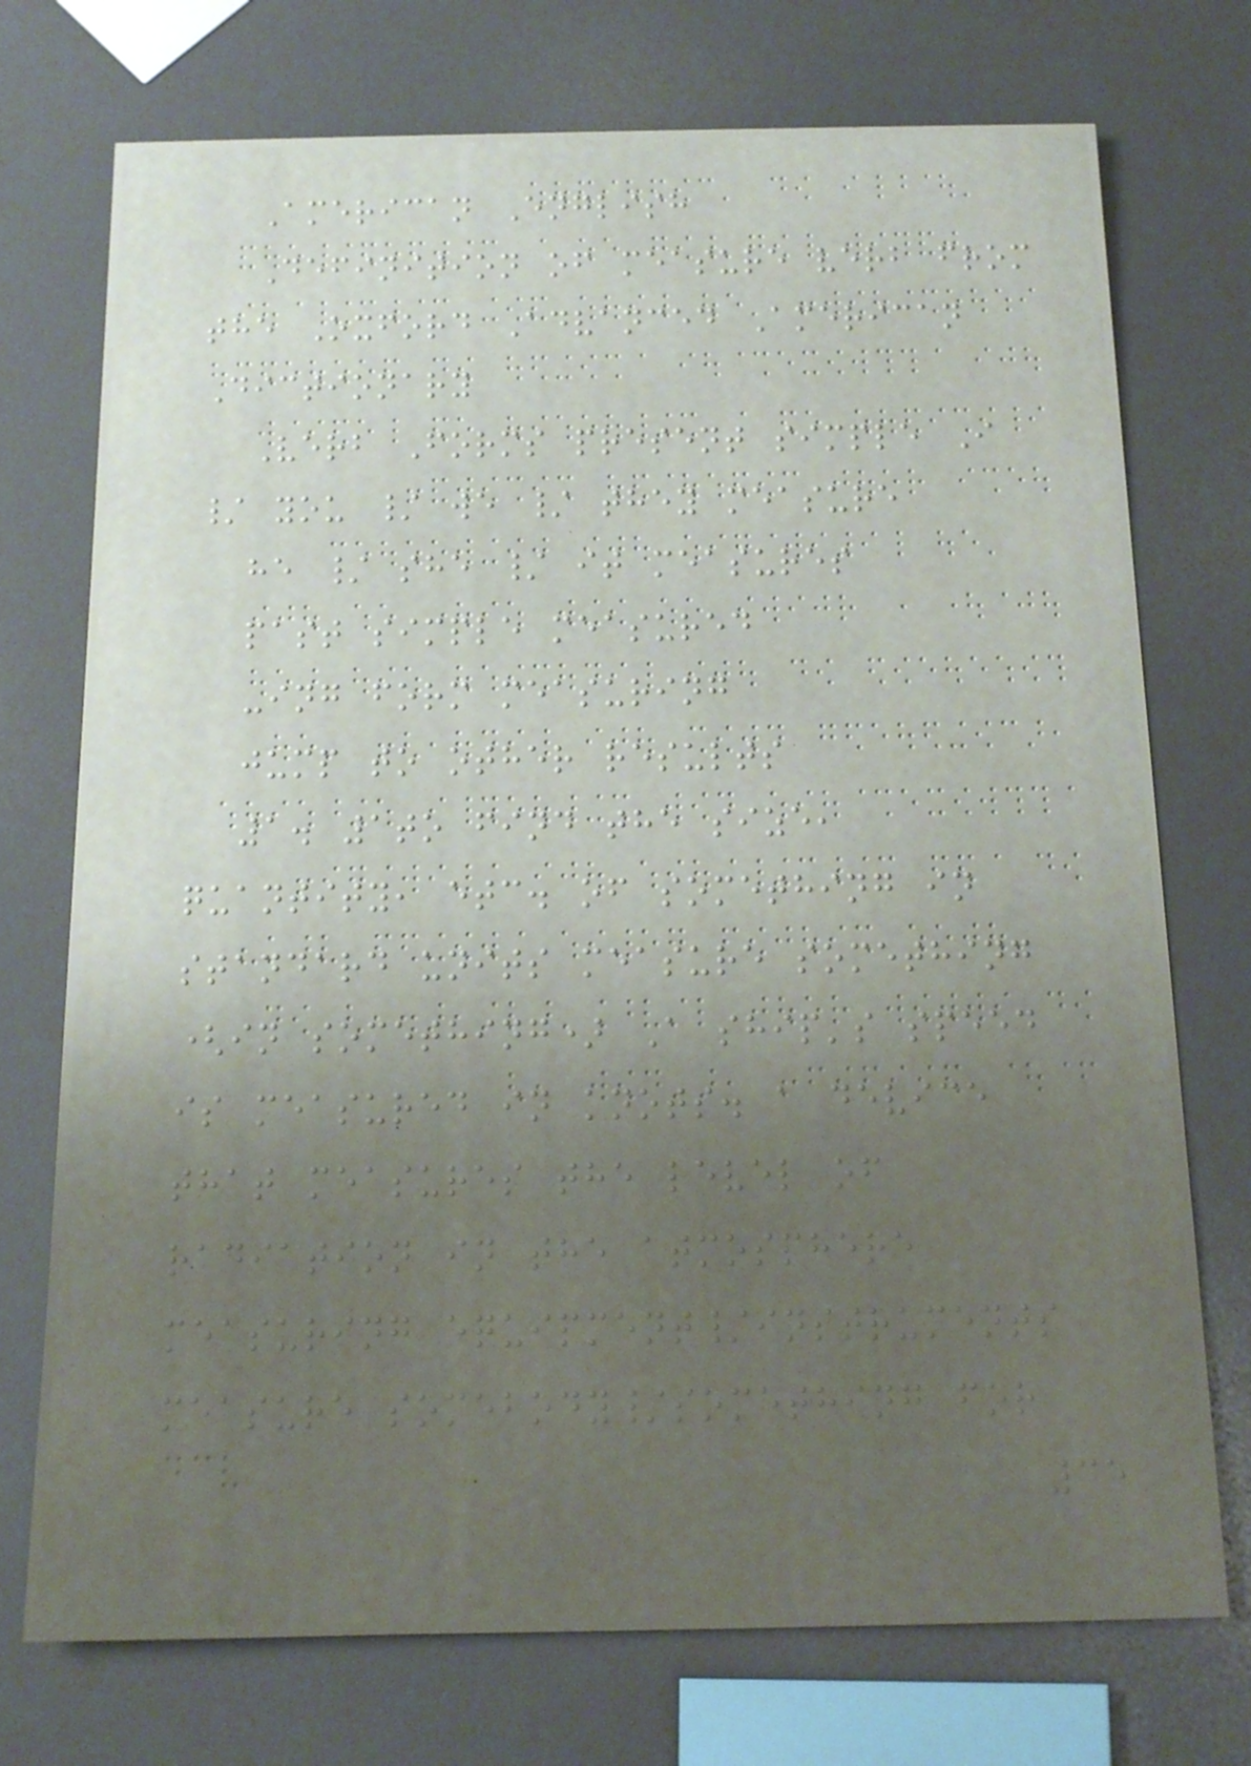American English
Definition of measure verb from
the Oxford Advanced American
Dictionary
Verb Forms present simple I
/ you / we / they measure
he / she / it measures
past simple measured
-ing form measuring
jump to other results
1. 1to find the size,
quantity, etc. of something in
standard units measure something
(in something) A ship's speed
is measured in knots. a device
that measures the level of
radiation in the atmosphere
measuring equipment/instruments
measure somebody/something for
35
